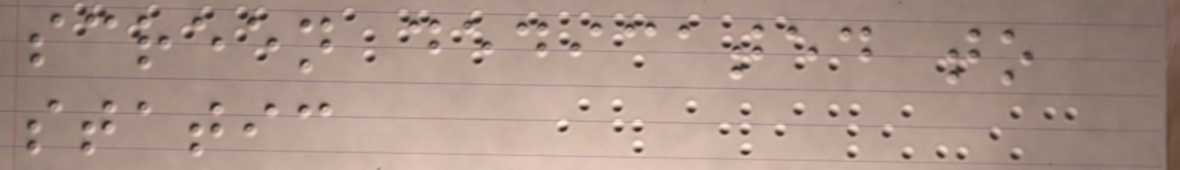screen dedicated to
static
